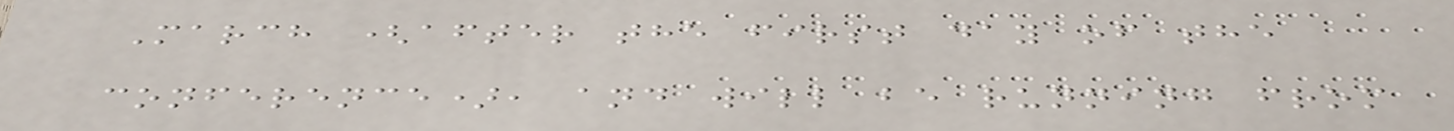March (after the first day of the
conference), and will be running from
